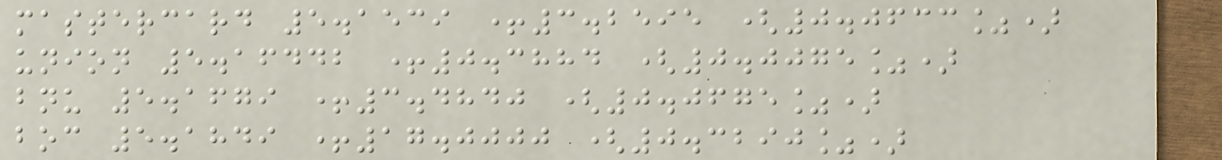mastercard 5.1539 +3.2595 (0.0633%)
union 5.16442 +0.3884 (0.0075%)
bnu 5.1679 +3.4840 (0.0675%)
boc 5.1849 +17.0000 (0.3290%)
